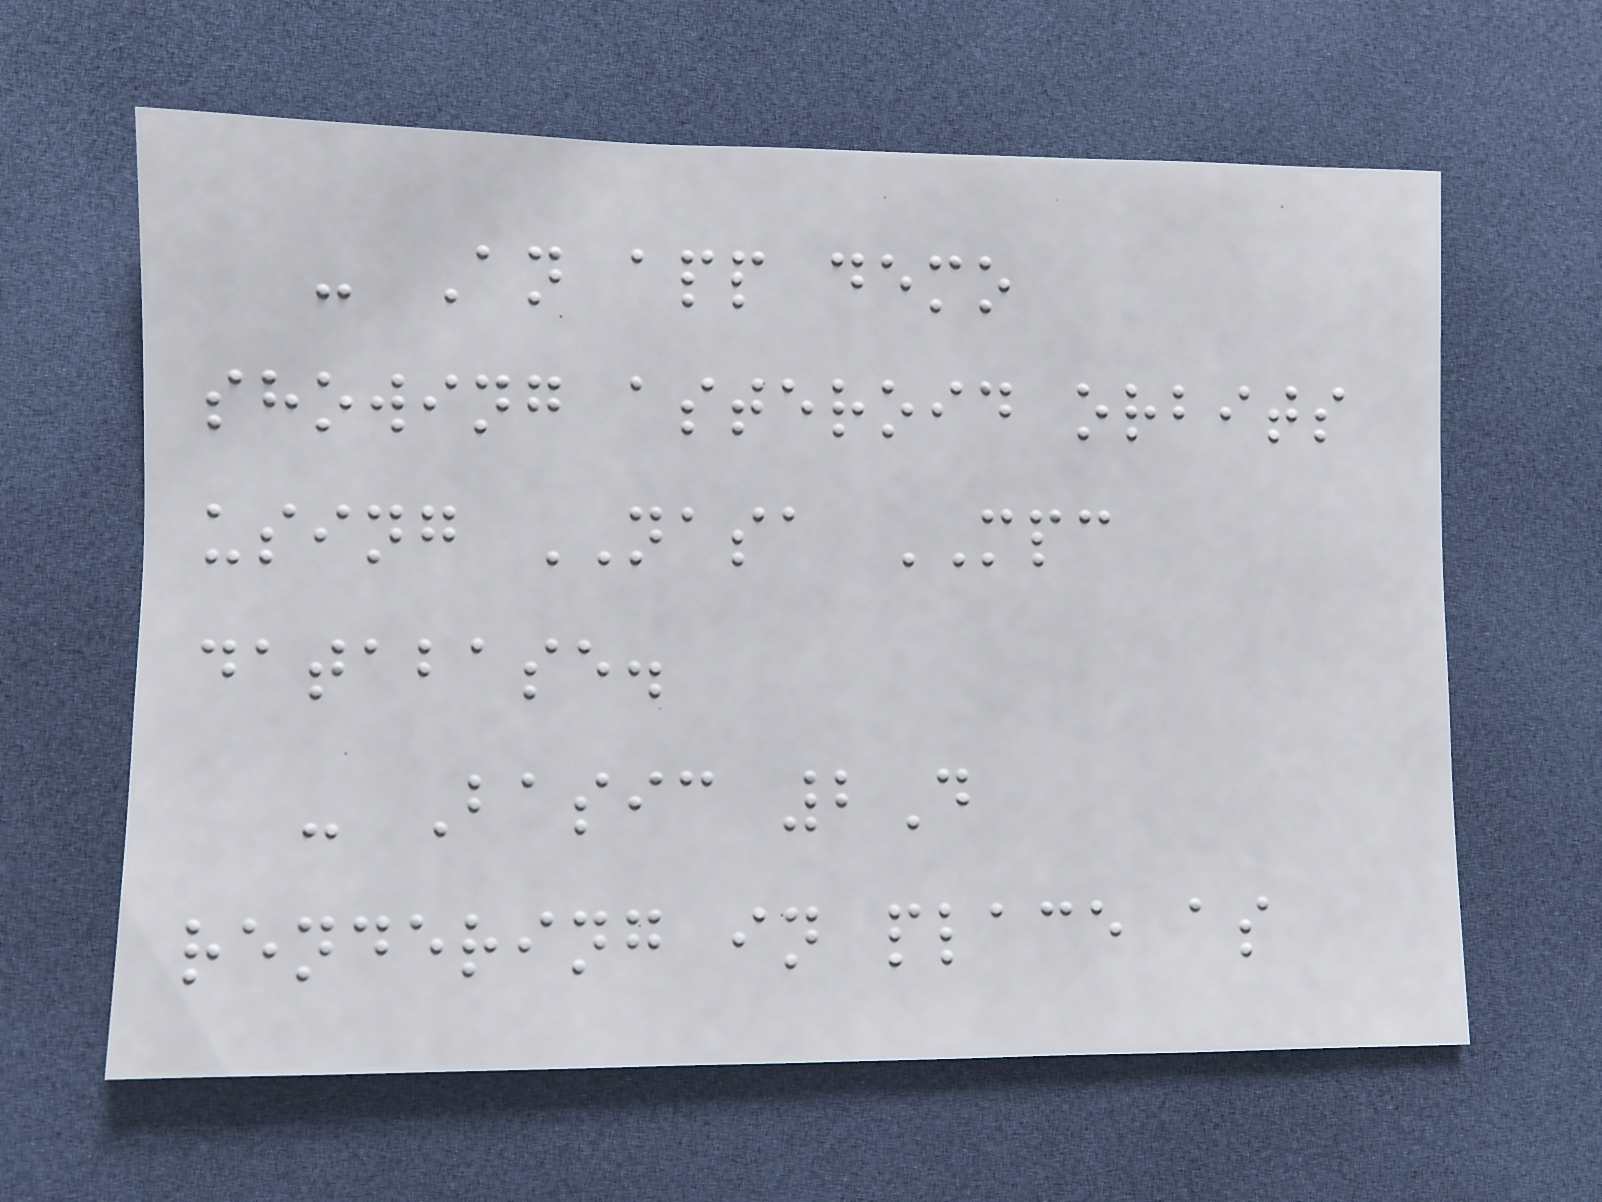- An app demo
showing asteroid orbits
using NASA MPC
database.
- Basic 2D
rendering in place as
